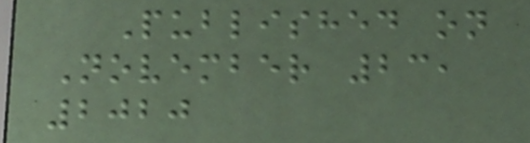Published on
November 23,
2020
